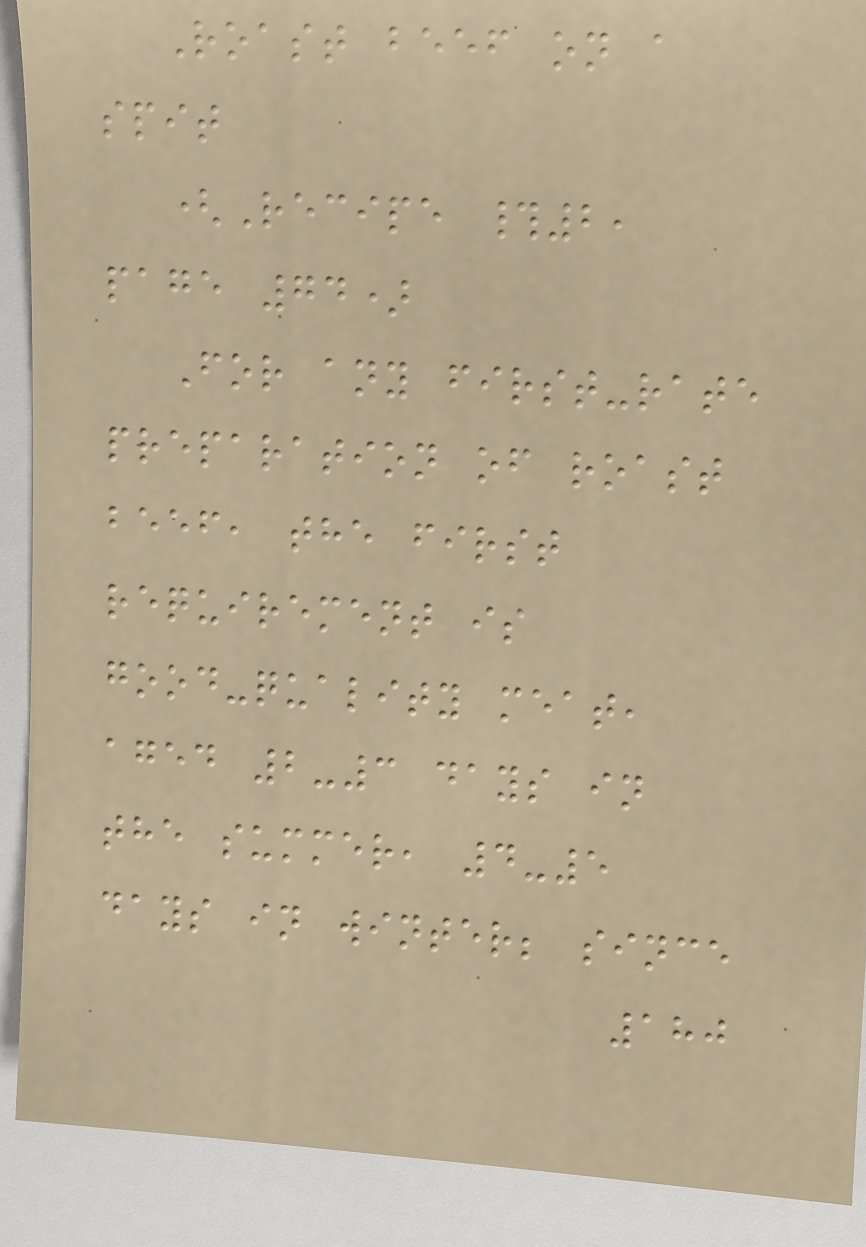Roast beef on a
spit
(Recipe #2,
page 74)
For any first-rate
preparation of roast
beef, the first
requirement is
good-quality meat,
aged 2-3 days in
the summer, 4-5
days in winter; since
180
